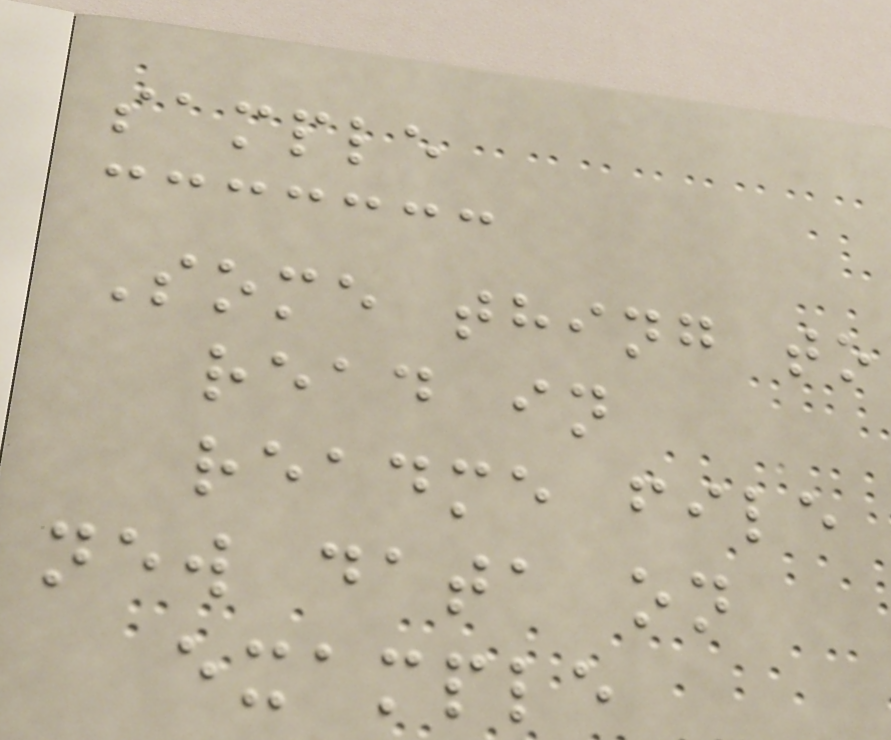sample
Some thing to
read in
readme file
new data on
example
